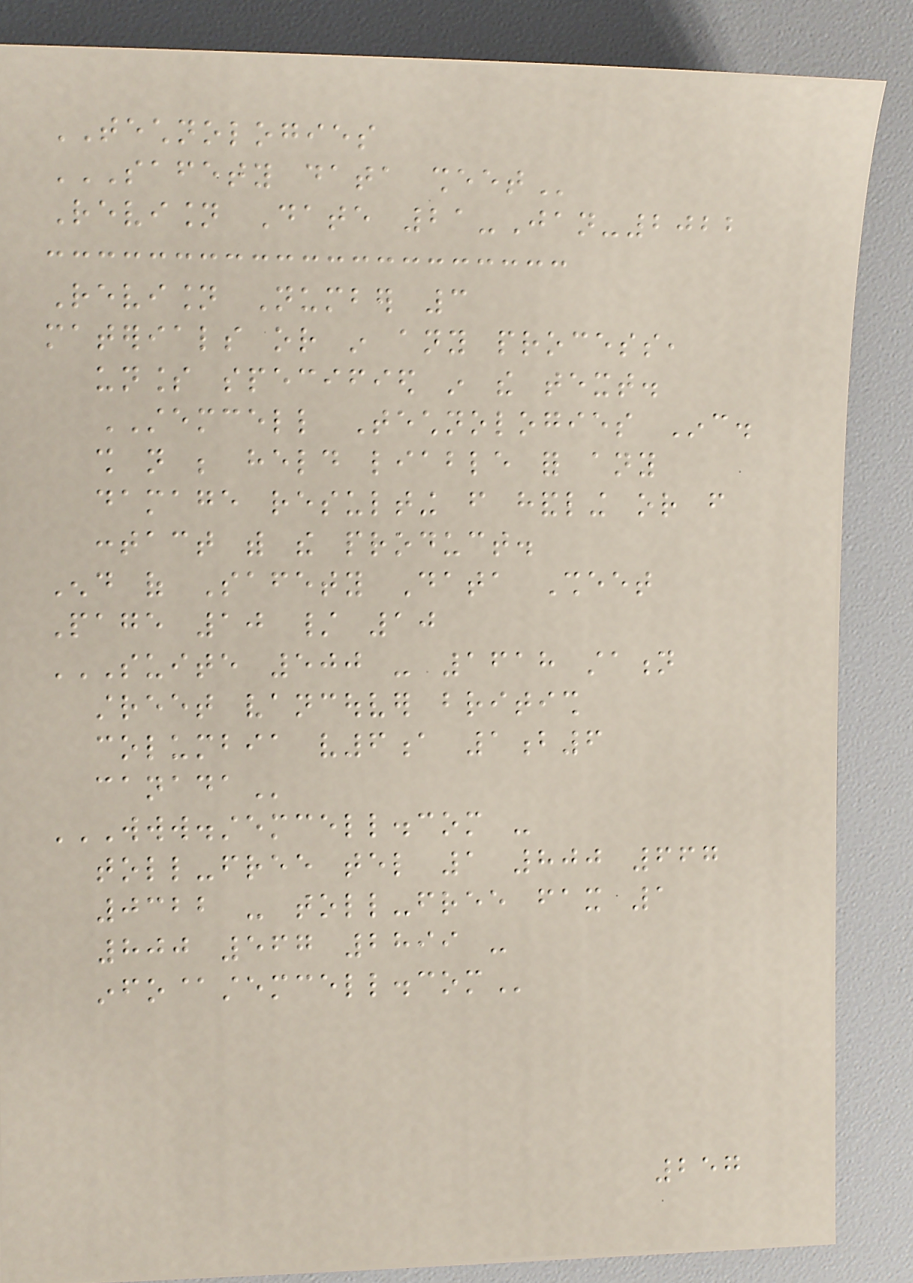TECHNOLOGIES
SAFETY DATA SHEET
Revision Date 21-Jan-2022
Revision Number 3
materials or in any process,
unless specified in the text.
STEMCELL Technologies Inc.
shall not be held liable for any
damage resulting from handling or from
contact with the product.
End of Safety Data Sheet
Page 10 / 10
SUITE 500 - 1618 STATION
STREET VANCOUVER BRITISH
COLUMBIA V6A 1B6
CANADA
WWW.STEMCELL.COM -
TOLL-FREE TEL 1 800 667
0322 - TOLL-FREE FAX 1
800 567 2899 -
INFO@STEMCELL.COM
257
